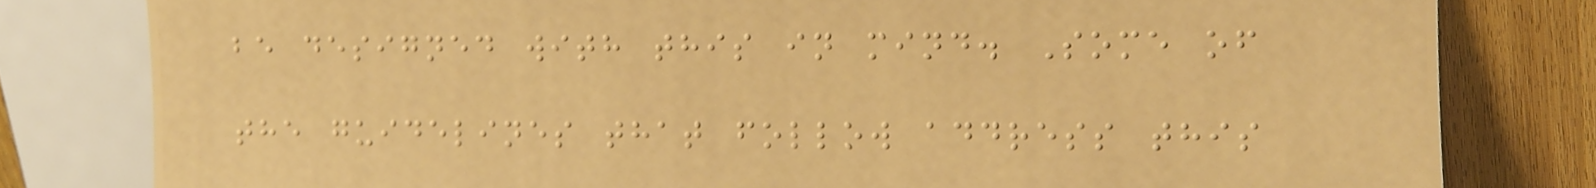be designed with this in mind. Some of
the guidelines that follow address this
